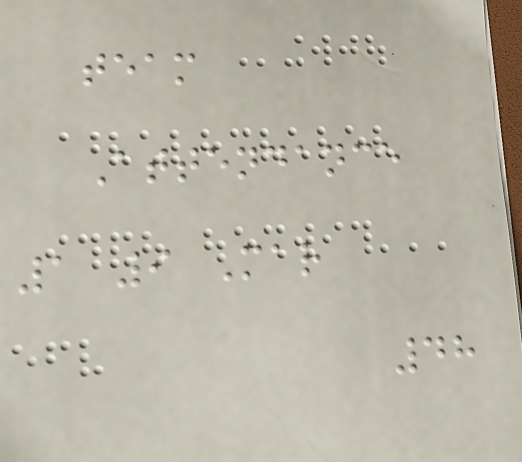team
Attendance
1 9 Mar
48
